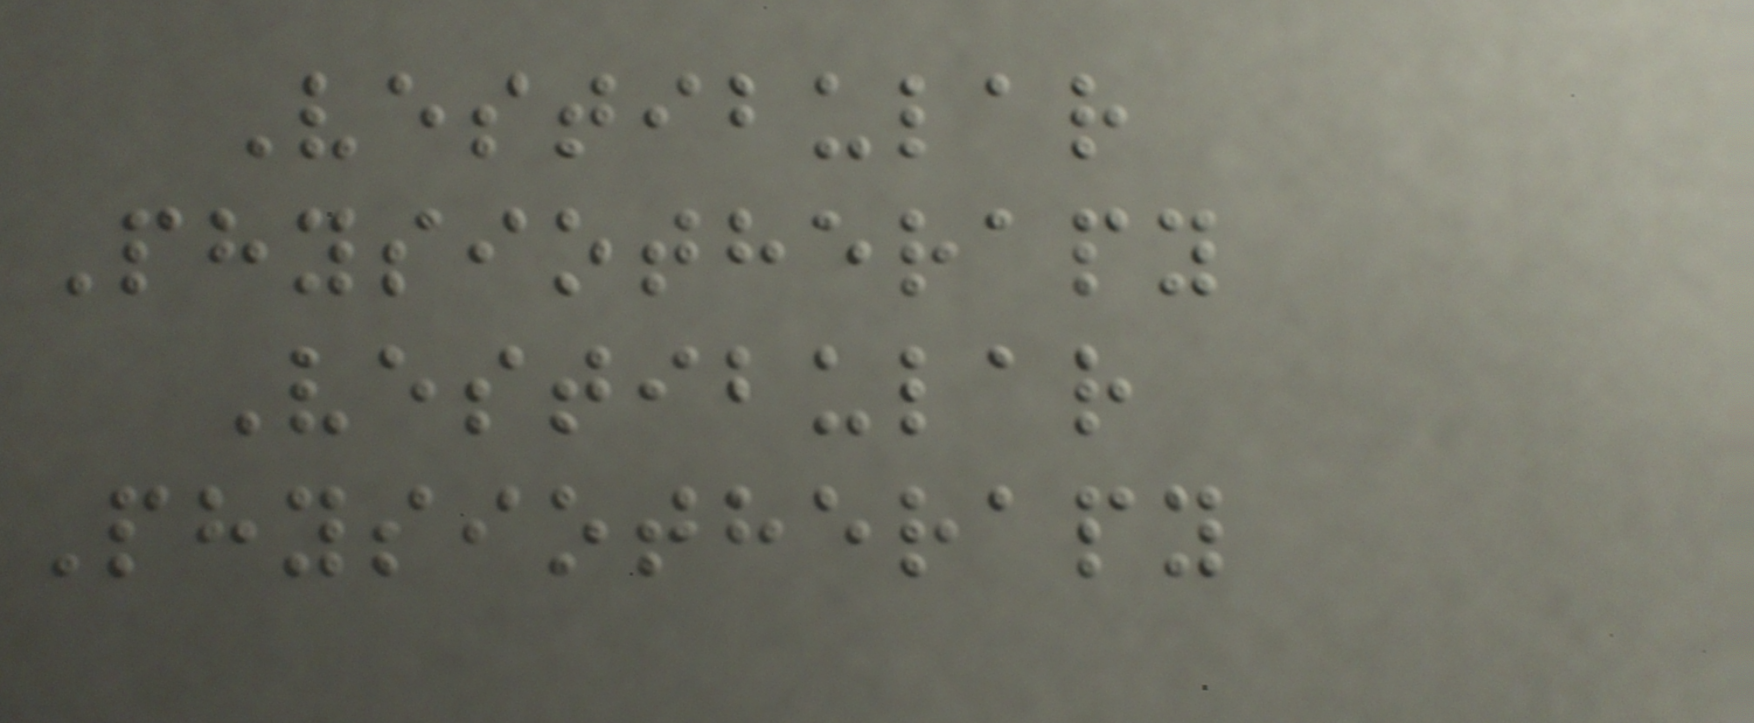Vestibular
Physiotherapy
Vestibular
Physiotherapy
